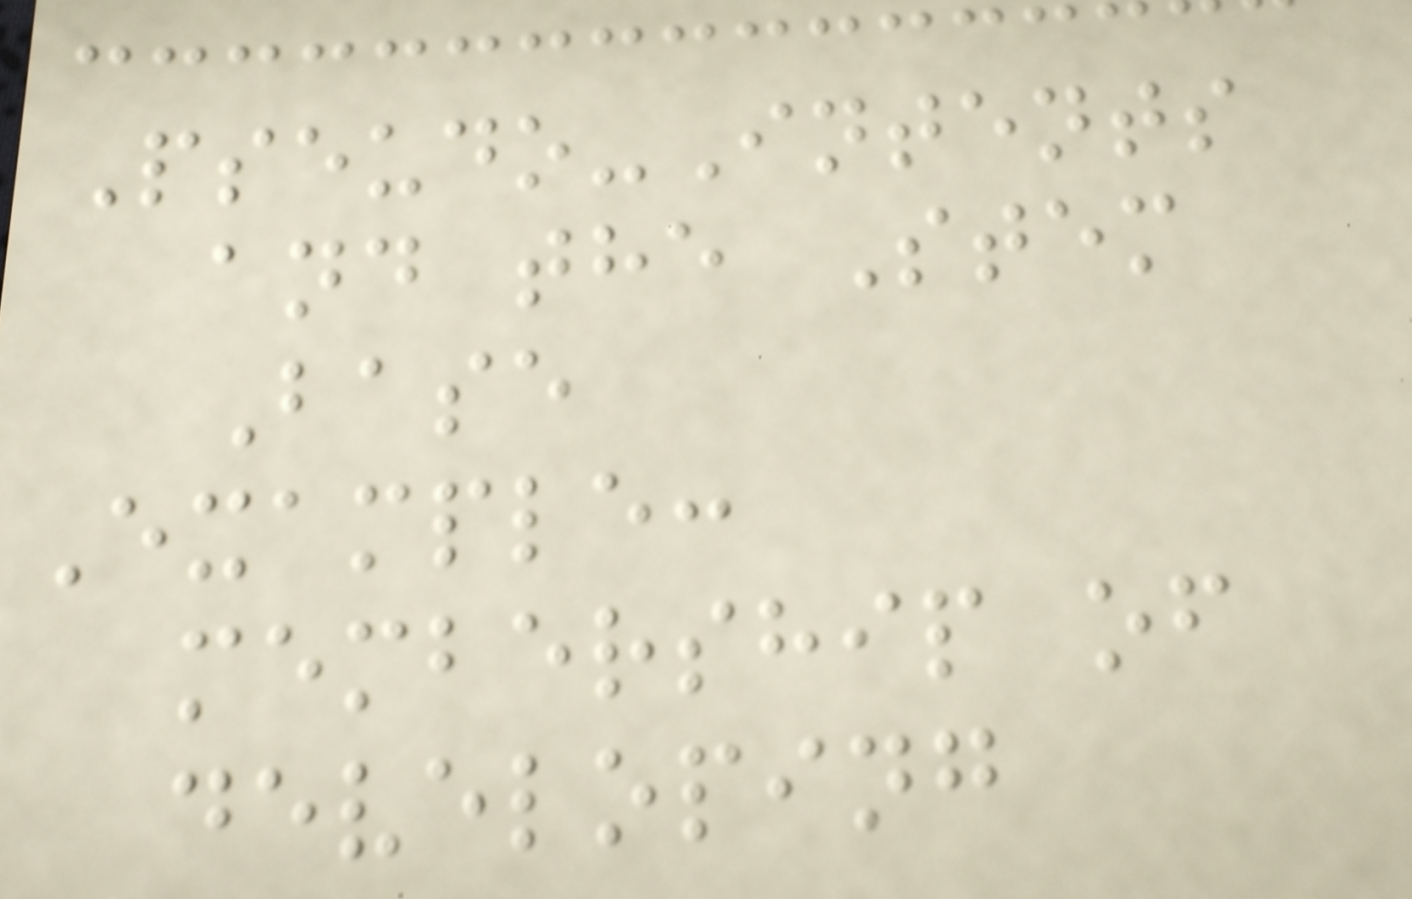Pseudo-Intents
and the Stem
Base
Example:
membership of
developing
